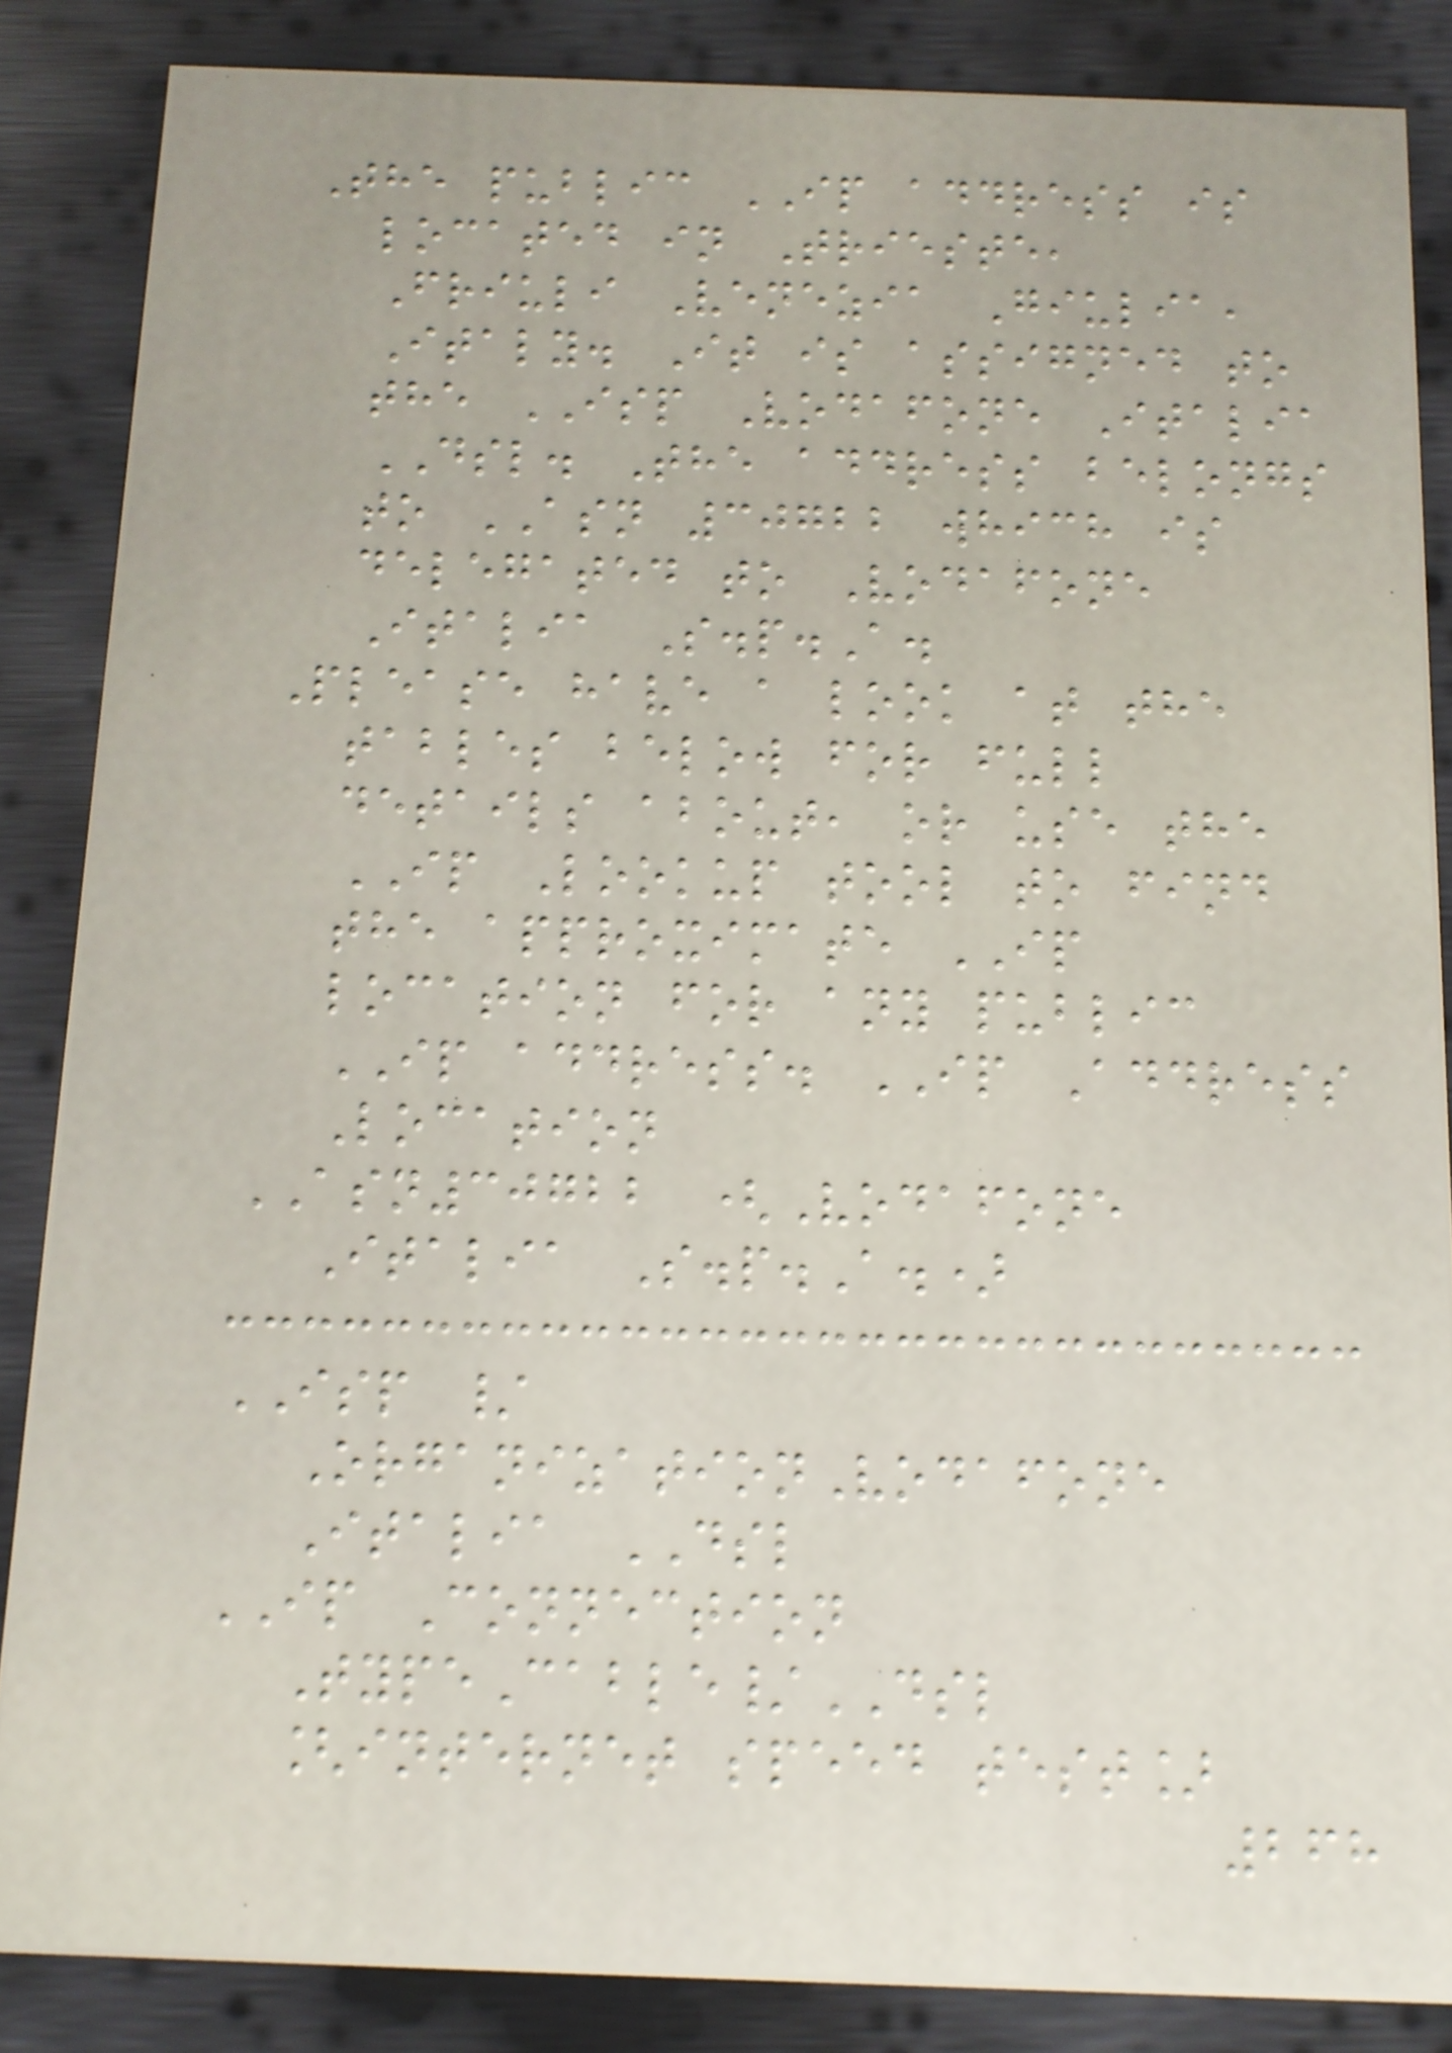The public IP address is
located in Trieste,
Friuli Venezia Giulia,
Italy. It is assigned to
the ISP Vodafone Italia
DSL. The address belongs
to ASN 30722 which is
delegated to Vodafone
Italia S.p.A.
Please have a look at the
tables below for full
details about, or use the
IP Lookup tool to find
the approximate IP
location for any public
IP address. IP Address
Location
ASN30722 (Vodafone
Italia S.p.A.)
ISP /
OrganizationVodafone
Italia DSL
IP Connection
TypeCable/DSL
[internet speed test]
268
